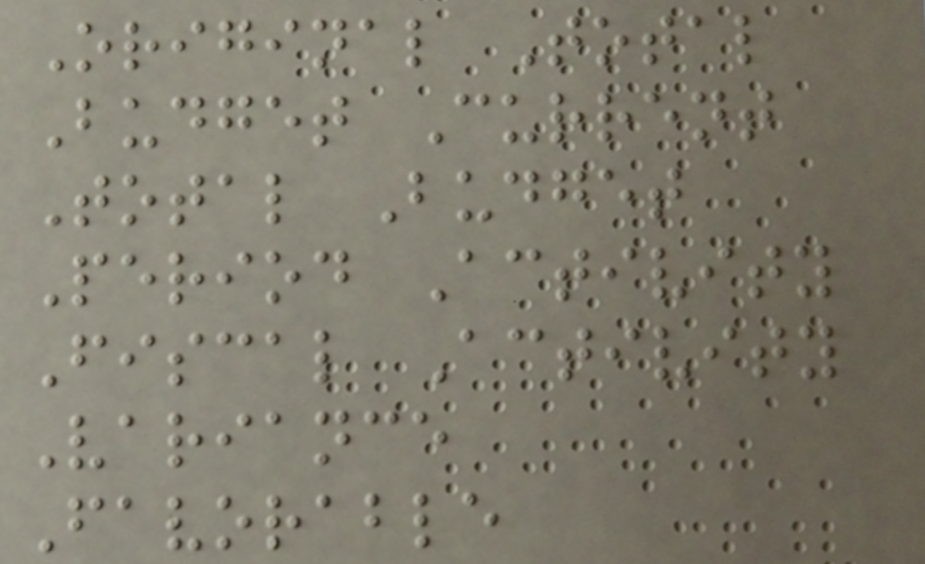Original Total
Budget Current
Total Budget
Period Activity
Fiscal Activity
Variance
Favorable
